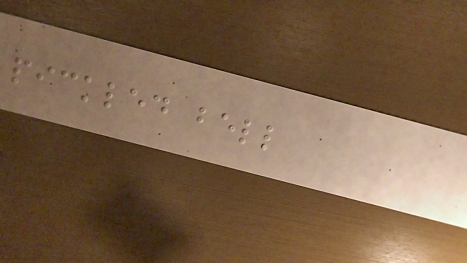pickled bell
